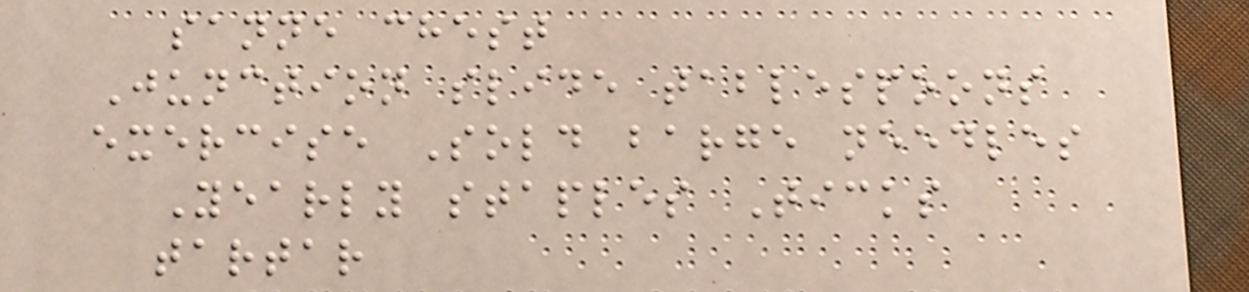sanne chest
Junction slide tablespoons
exercise Sold barge needles
Yearly staples Ticks
tartar
